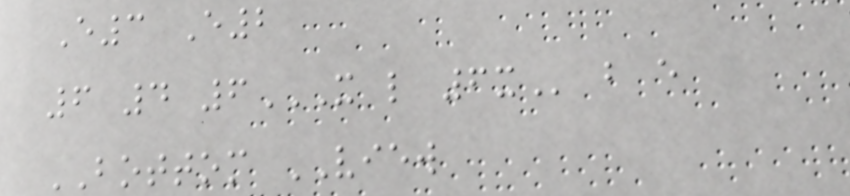E3 E2
6 4 6X L 6X b e
BOTTOM VIEW
